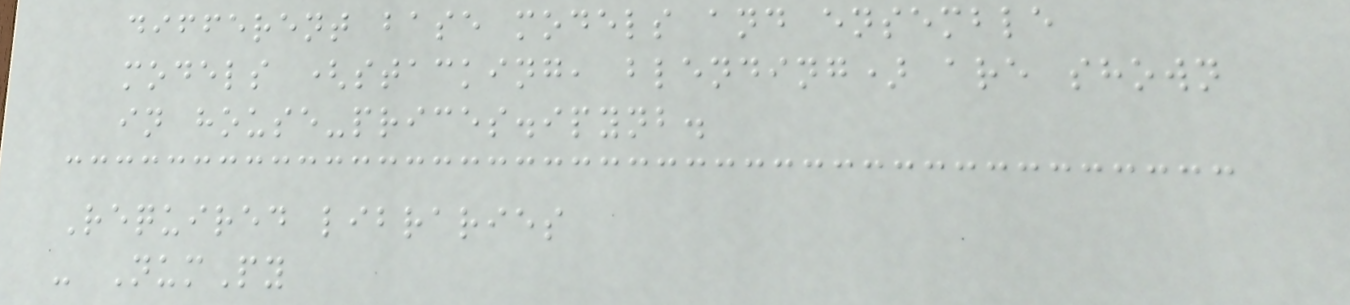different base models and ensemble
models (stacking, blending) are shown
in house-prices.ipynb.
Required libraries
- NumPy
